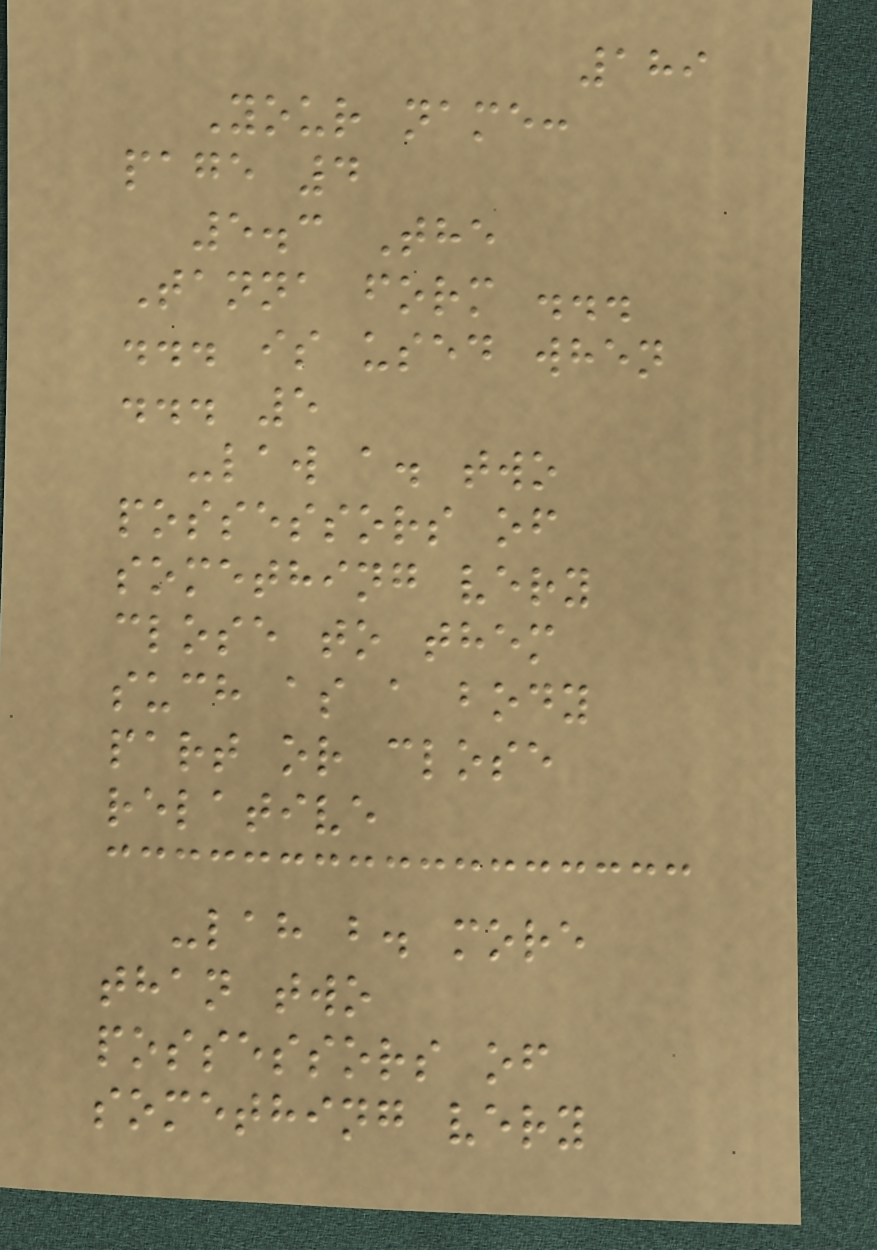189
Your name:
page 4
5.3 The
Tanna form ...
... is used when
... 5
-law a. two
possessors of
something very
close to them
such as a body
part or close
relative
-lah b. more
than two
possessors of
something very
